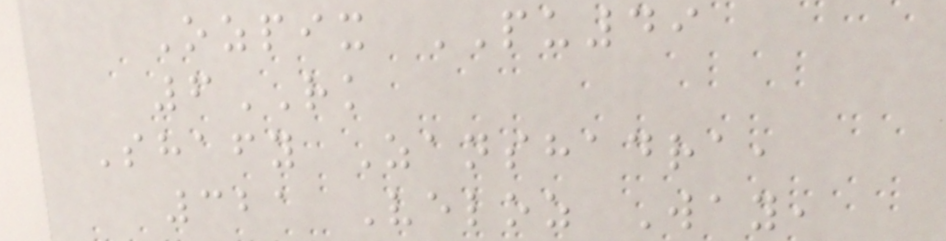Ozpix PU49
6RK
Shafy Zanshadra,
321 Veloz Way,
